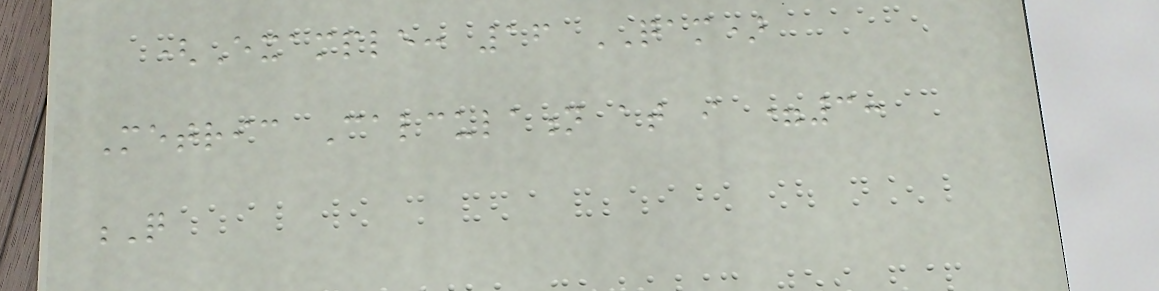(Example: 16 QAM)
Metric Calculation at i =3:
Q
